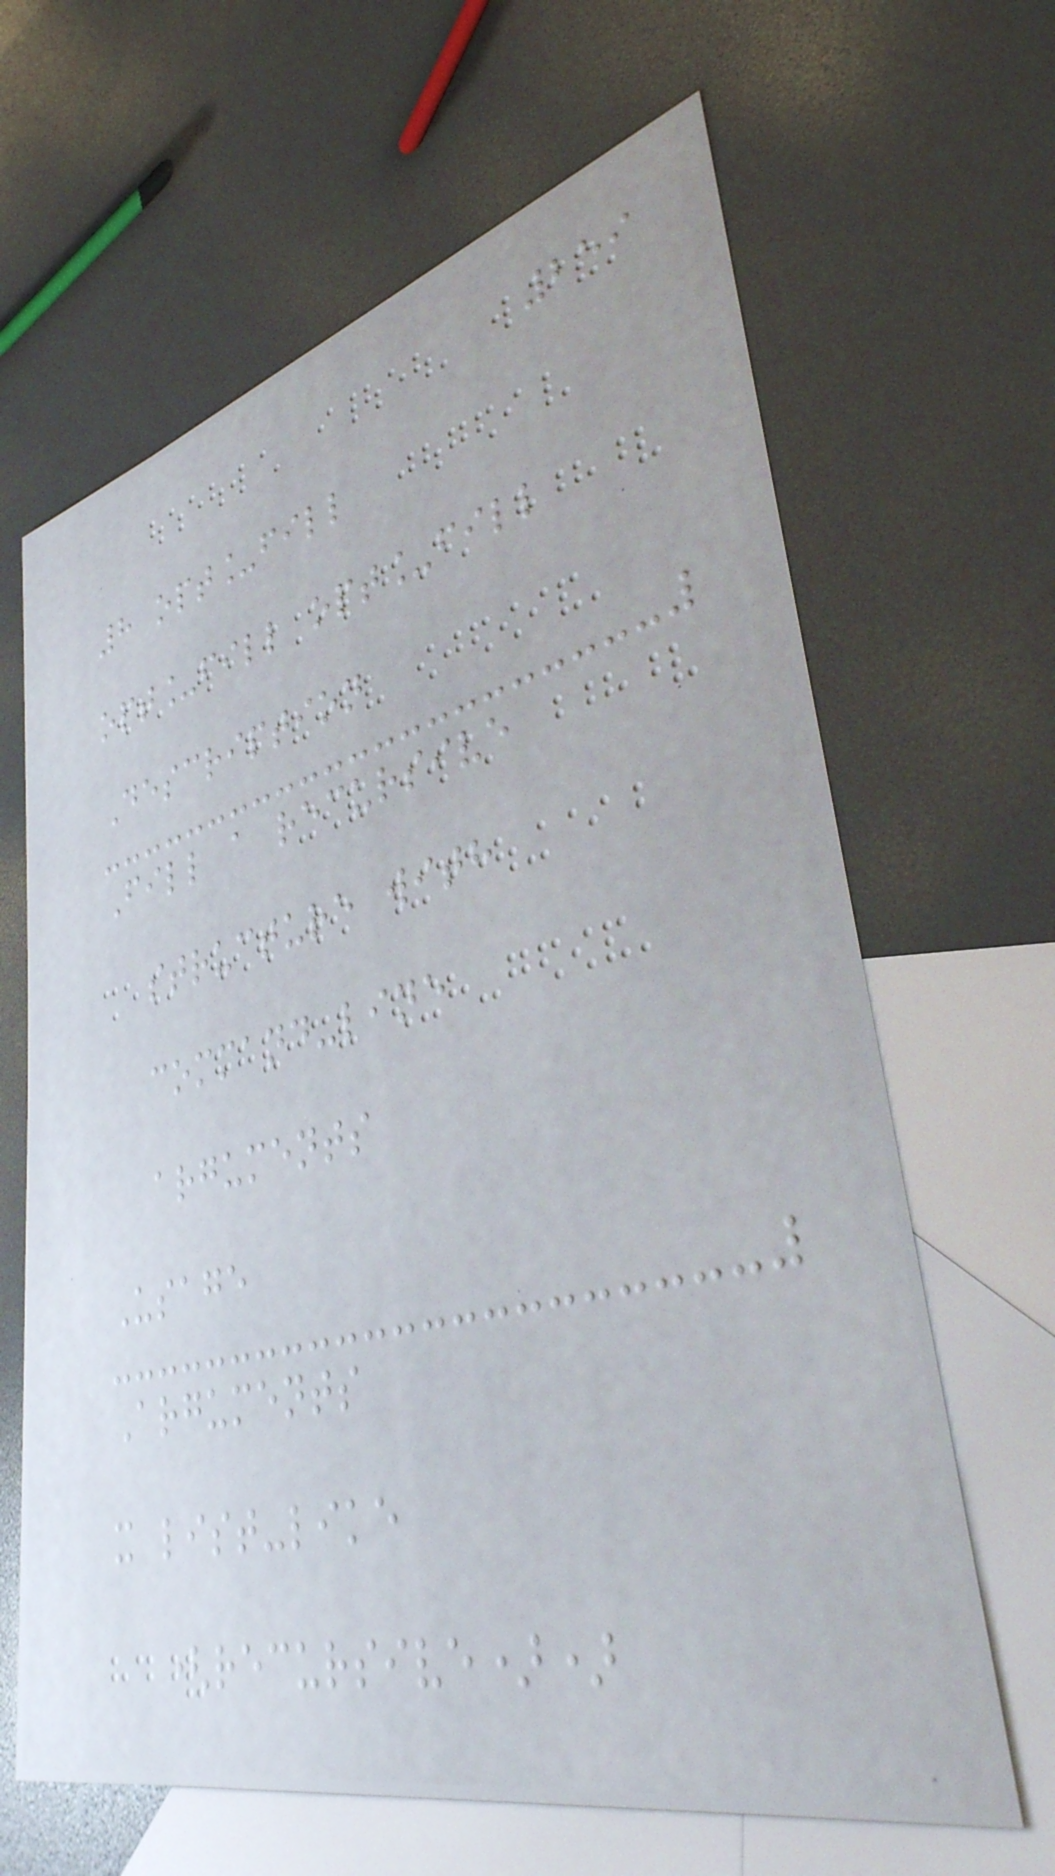259
8 opt_fill
opt_fill opt_fill
Description
Fill a recursive
structure with
command-line
arguments
Usage
Arguments
x list-like
(recursive))
